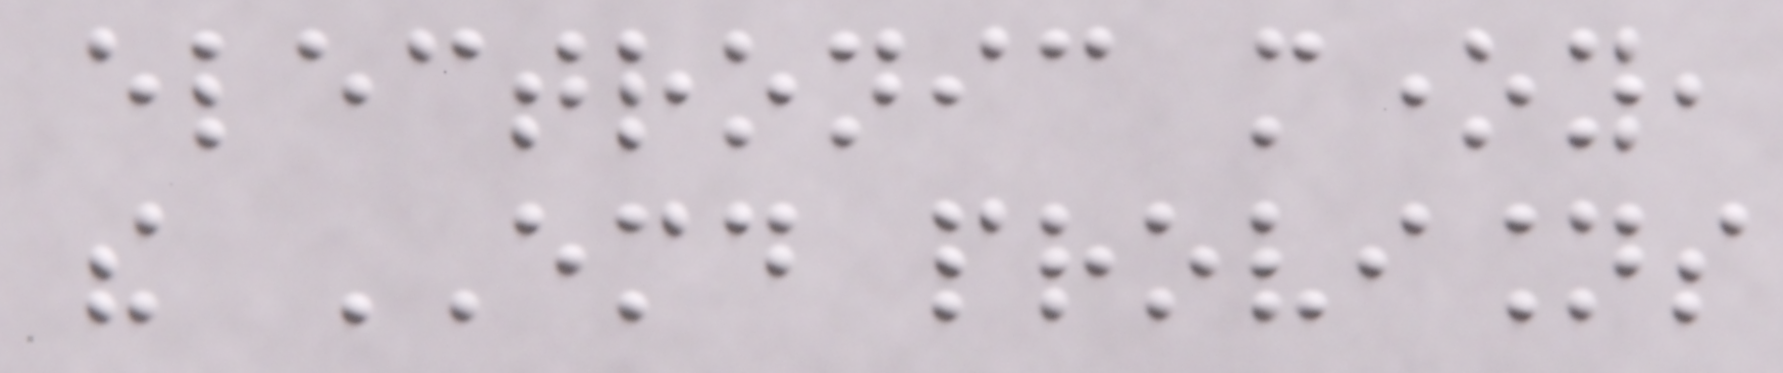electronic money,
the EMD provisions
